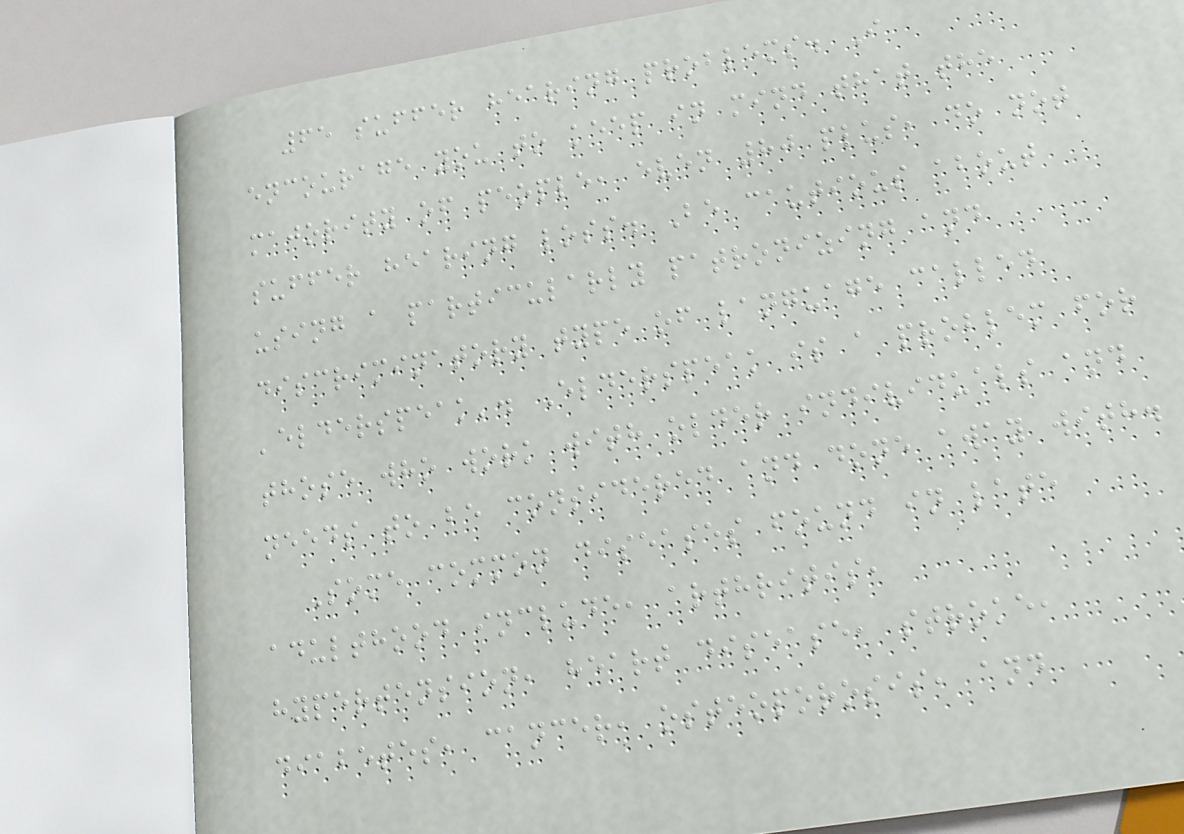65 suffer hearing problems. I
encourage you to keep in mind that the
majority of people, even 80 plus, do not
suffer hearing loss. Be cautious about
using a particularly patronizing and
discriminatory type of language called
'elderspeak'. Elderspeak is a problem for
those who work with older individuals and
needs to be considered and done away with.
Some common diseases found in late
adulthood include, arthritis,
hypertension, heart disease, stroke,
diabetes, cancer, osteoporosis, and
